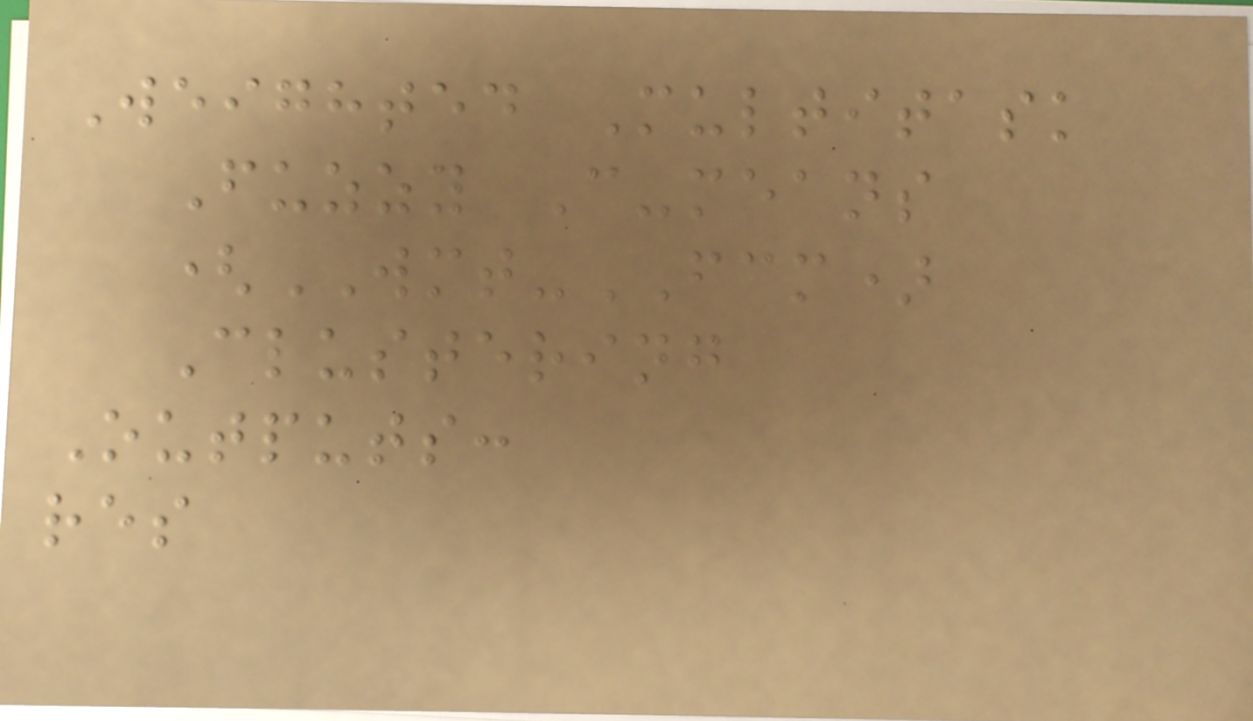Weighted Multitask
Fuzzy C-means
(WMT-FCM)
Clustering
Outputs:
res
